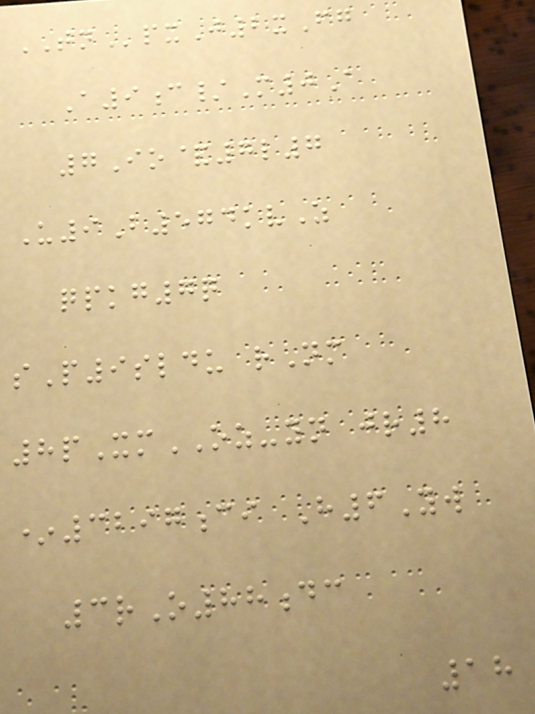TNpxJ2xFg
A9c/M0A
7Io&7l7
U9B574kvZ
qpkg7q
sP9sldu rNm
8pXmOZ-yn jr8
*3297ci H6Yw
3rO88dc
18
